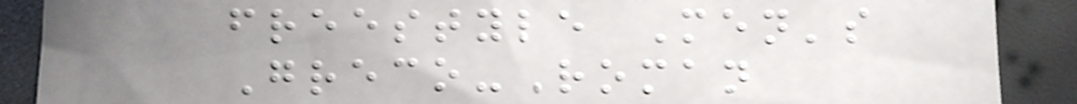freestyle Men's
Greco-Roman
